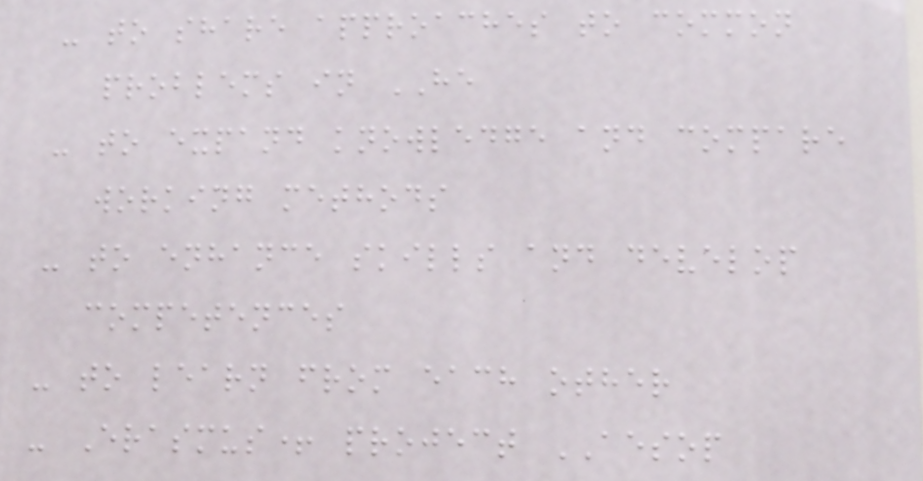- to share approaches to common
problems in HE
- to expand knowledge and compare
working methods
- to enhance skills and develop
competences
- to learn from each other
- Erasmus+ project AESOP
